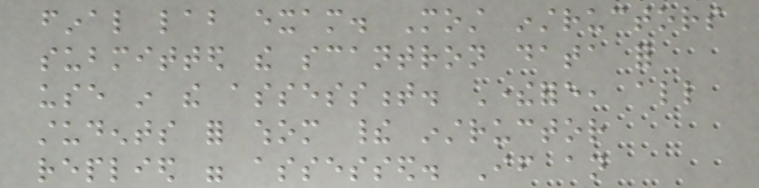final lab exam. Most instructors
submitted the scantron data for
use in the assessment. Therefore, all
students for whom their instructor
replied were assessed. If an
